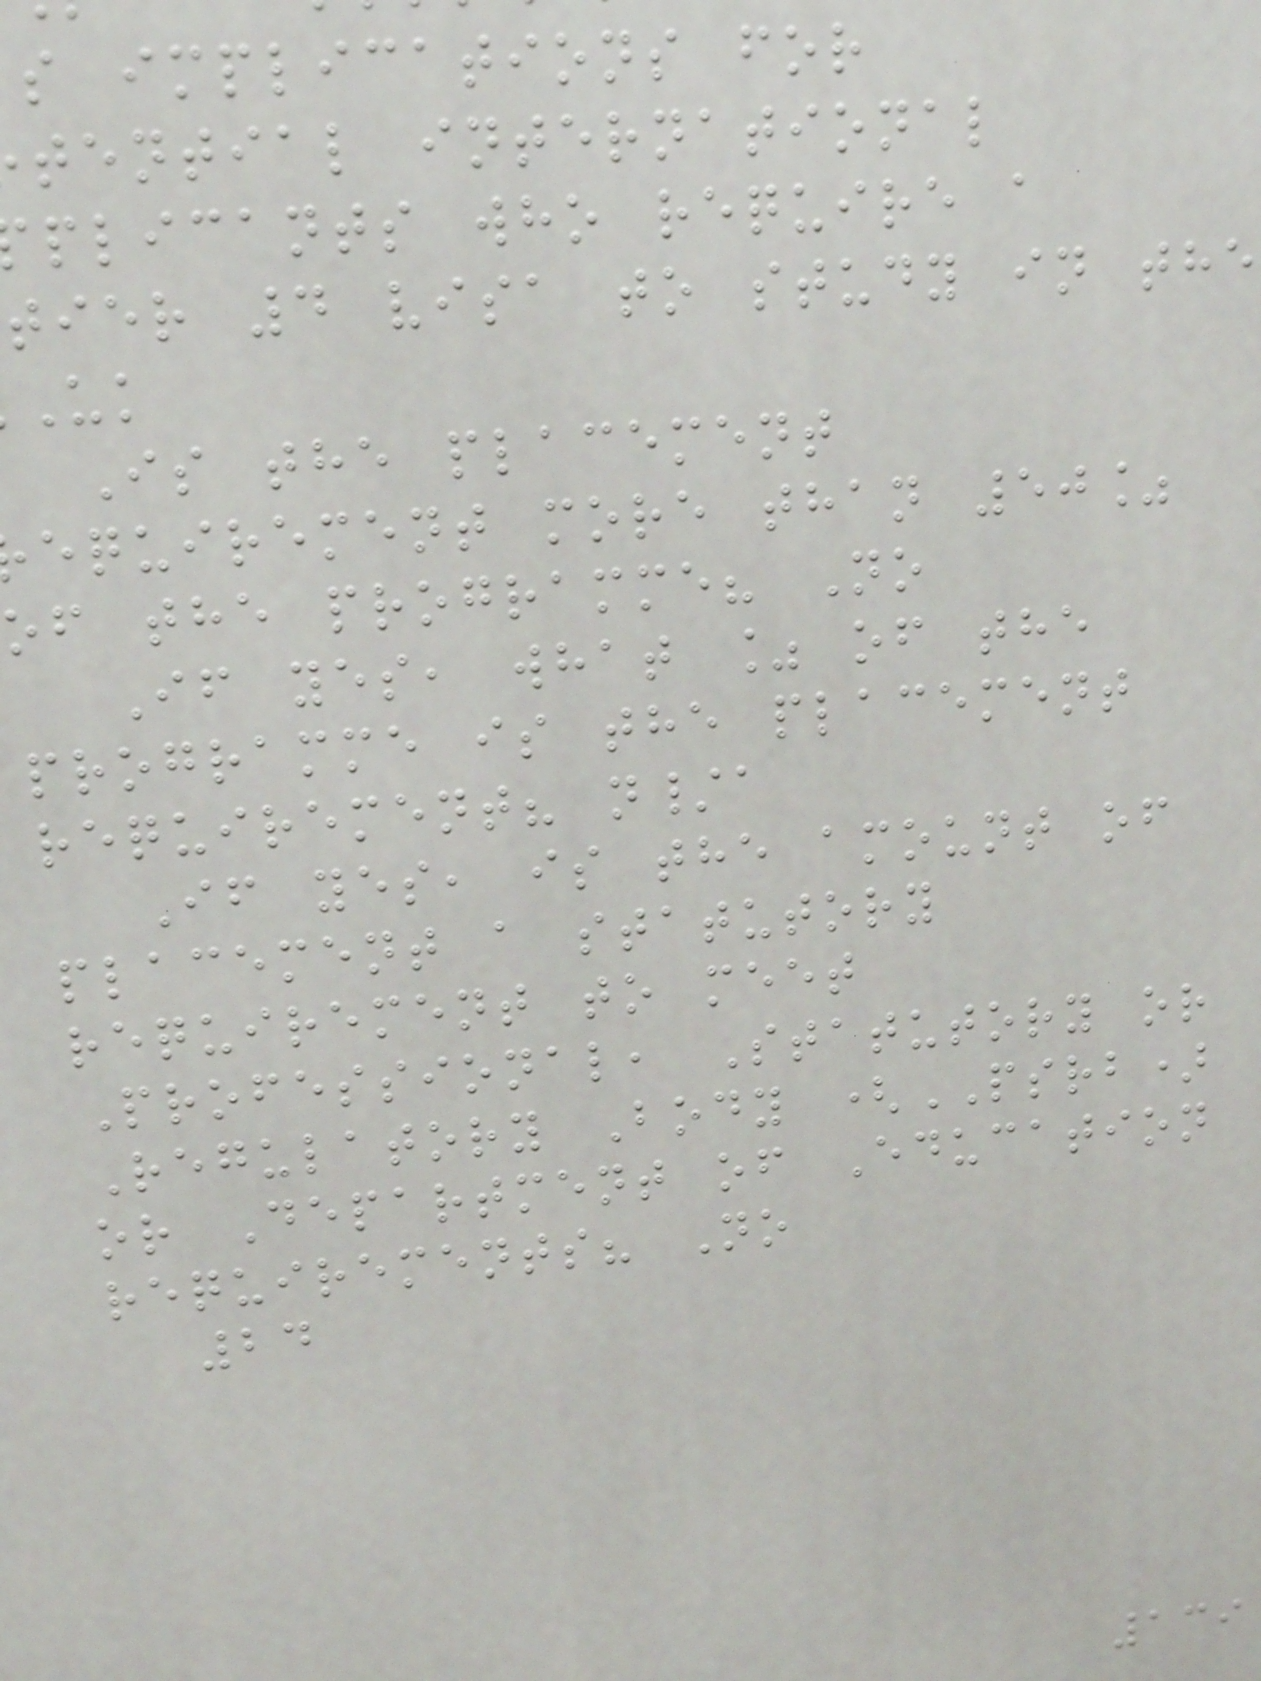s implications for
tential international
plicants who require a
tier 4 visa to study in the
Is the placement
equirement more than 50%
of the programme? No
If yes, what % of the
programme is the placement
requirement? n/a
If yes, is the amount of
placement a statutory
requirement to meet
Professional, Statutory or
Regulatory Body (PSRB)
or Department of Education
requirements? No
24
139
